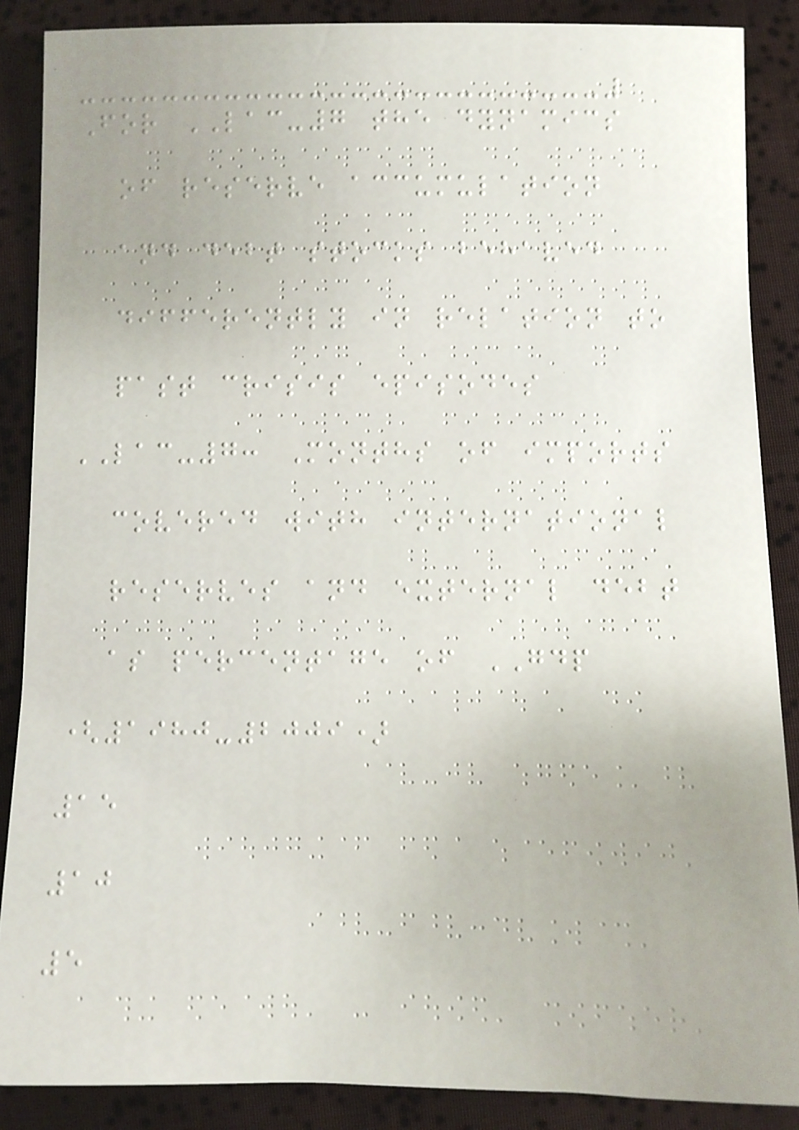For LAC-7 the dynamics
of reserve accumulation
and debt stocks behaved
differently in relation to
past crisis episodes
LAC-7: Months of imports
covered with international
reserves and external debt
as percentage of GDP
(1980-2009)
15
10
5
